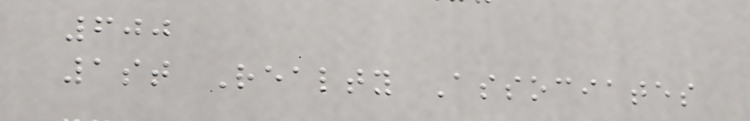600
1st Realty Associates
